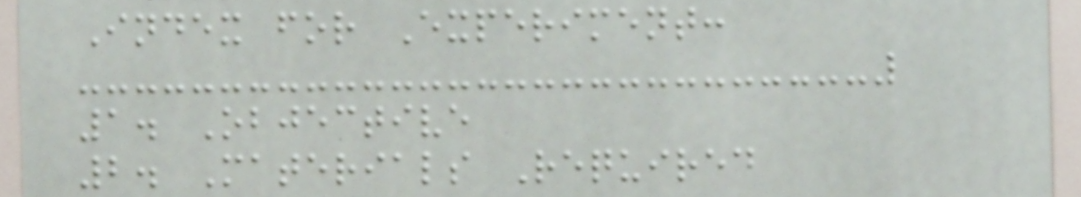Index for Experiment:
1. Objective
2. Materials Required
